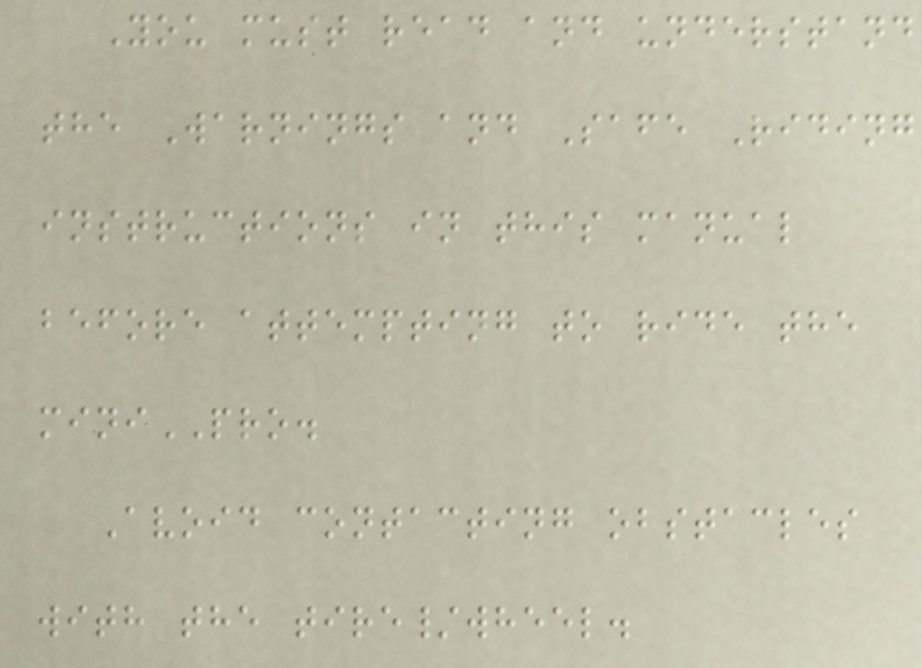You must read and understand
the Warnings and Safe Riding
instructions in this manual
before attempting to ride the
miniPRO.
Avoid contacting obstacles
with the tire/wheel.
